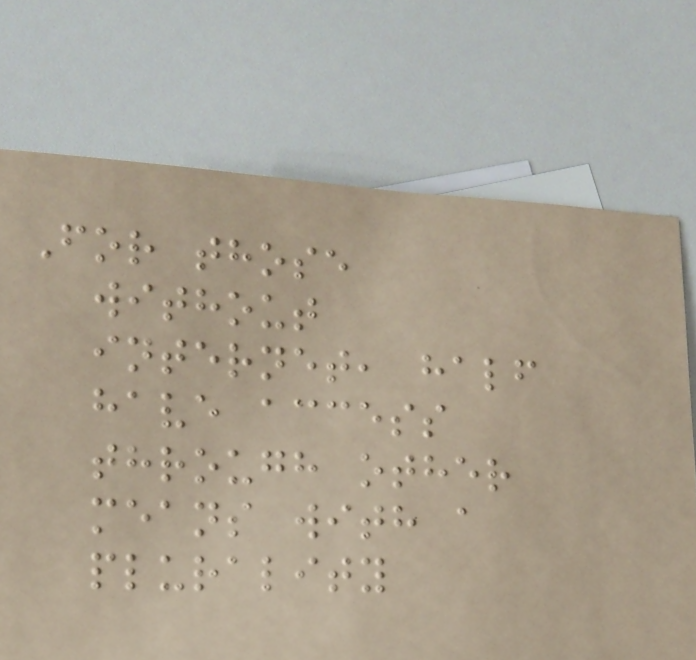For those
without
internet, half
have access
through other
means with a
plurality
